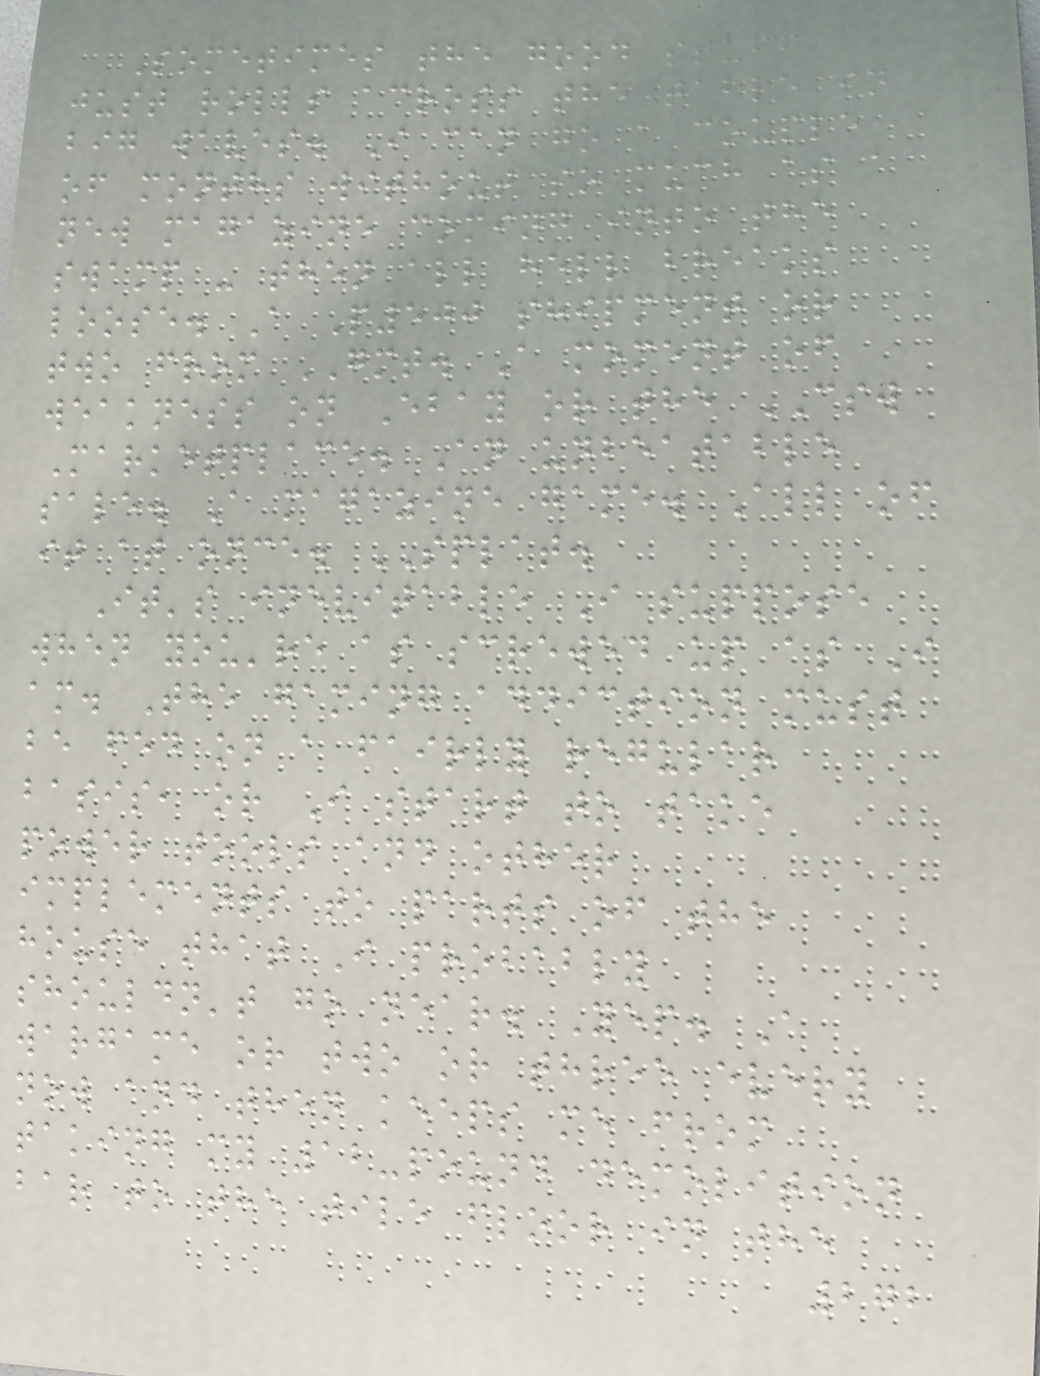Sometimes the good stuff
just rolls across the table in
big waves. I can go a couple
of months without so much as a
new magazine coming into the
swamp - then all hell breaks
loose. A P500 shipment or
two from GMT. A moment of
weakness on Ebay or the CSW
Marketplace. An unbeatable
sale. A magazine game. All of
it at once. SPLAT.
It's inevitable I suppose
when you're as screwed up as I
am. The gaming addiction must
be fed on a fairly regular
basis, or I start to take
power tools and other
implements to parts of the
house that I probably
shouldn't go near. Yep. A
wargame or two or three every
now and then keeps me from
taking my 12-pound demolition
bar to the tile floor in the
272
